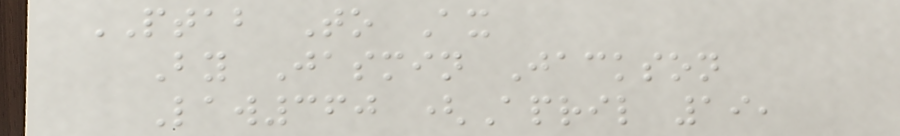PTAB To Ax
By Jasmin Jackson
Law360 (April 19,
